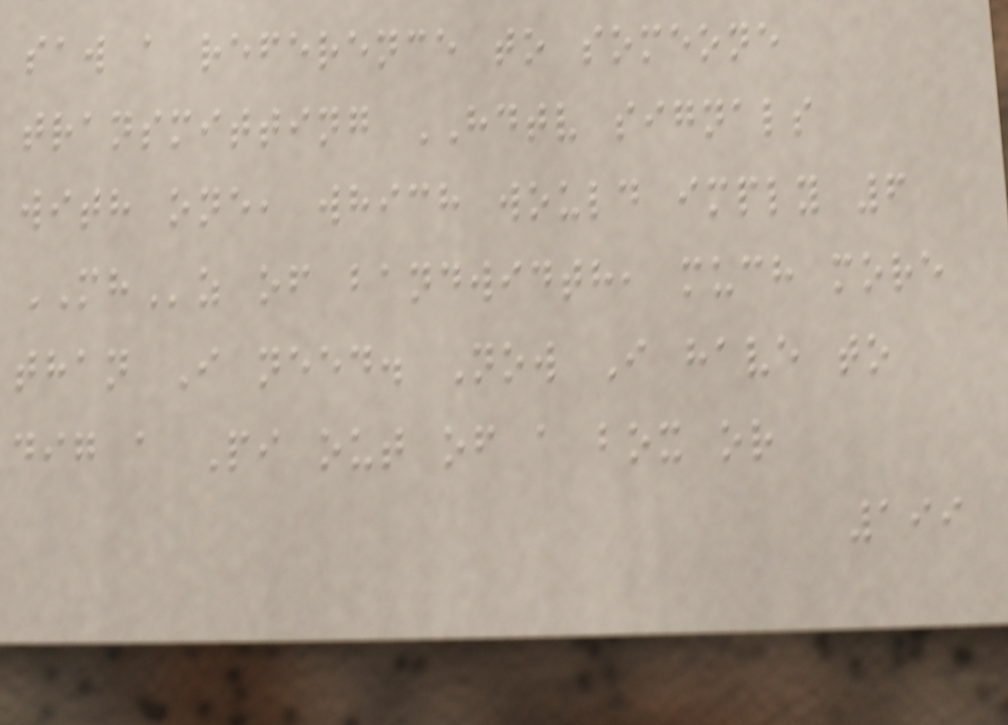saw a reference to someone
transmitting HDTV signals
with one, which would imply 6
MHz of bandwidth, much more
than I need. Now I have to
dig a Pi out of a box or
199
